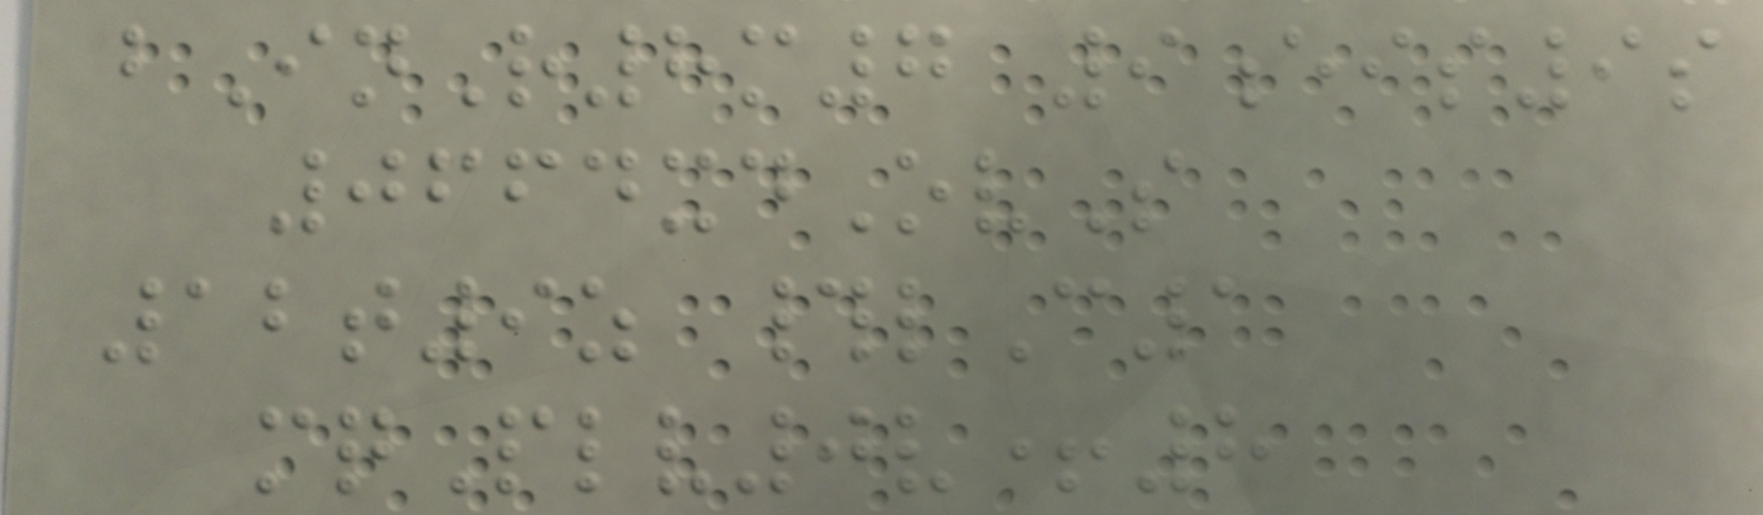bInR8m7 9eis9s
0664xdOvS
12t9z #lC1
mqPlv0v+8
